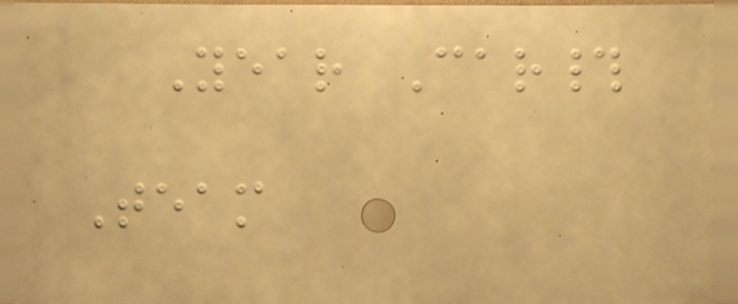Year Car#
Team
